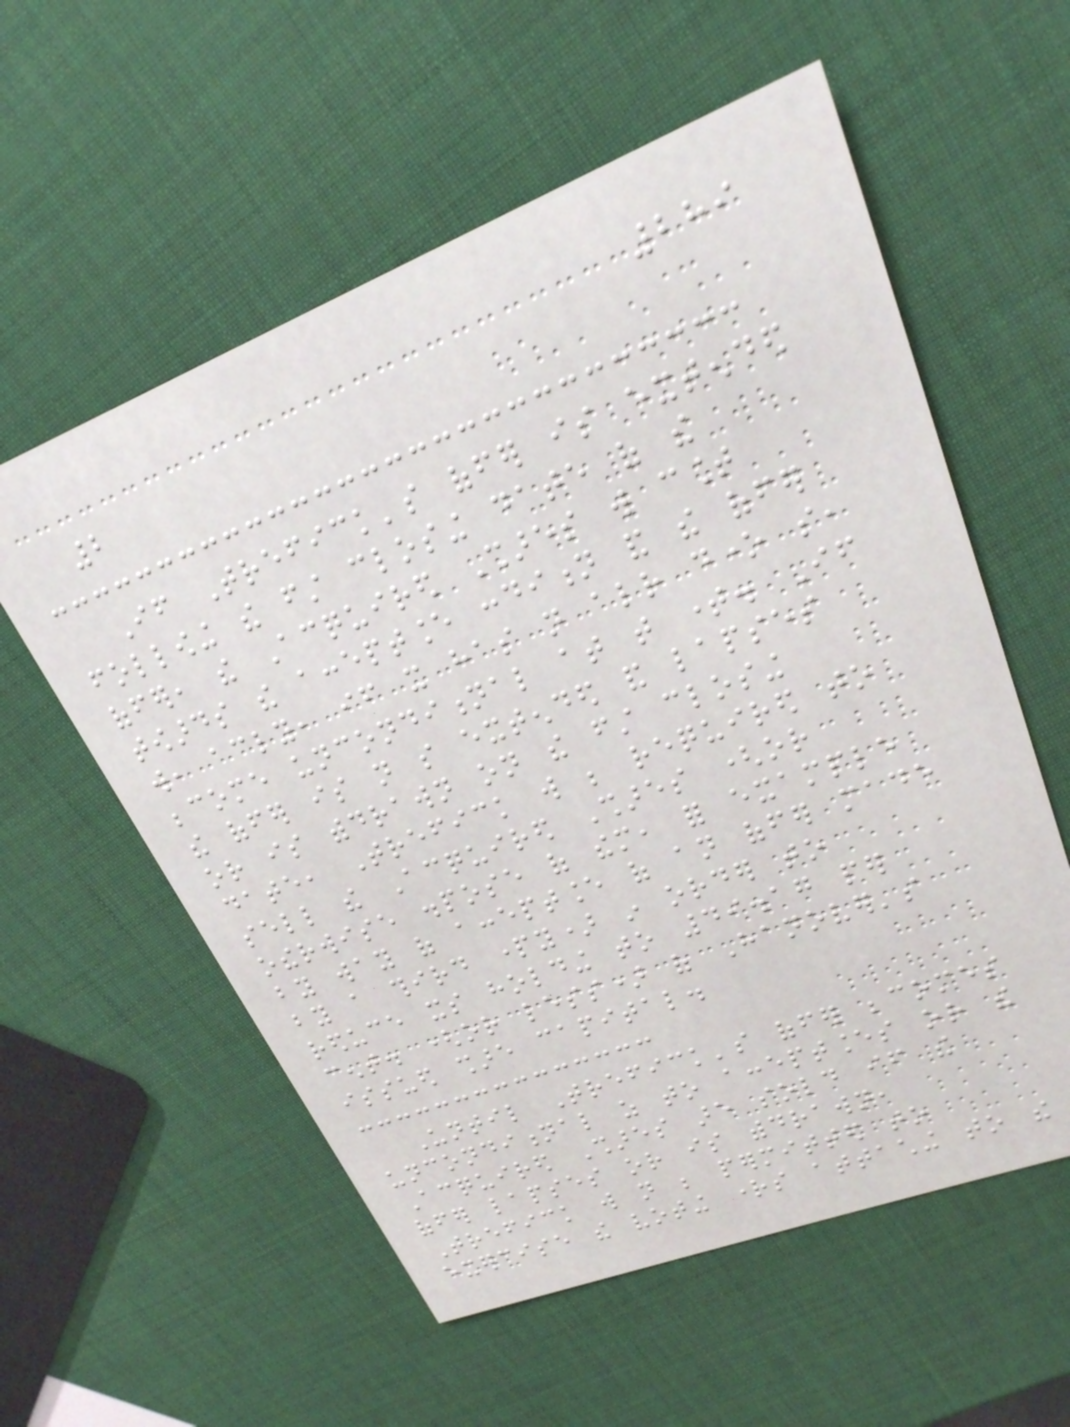289
2
If Trefick's offer is extended
following the first closing date of the
offer, the Acquired Shares will count
towards the acceptance condition and the offer
will, accordingly, if it has not already done so,
become unconditional at that time. If
the offer is not so extended and lapses
or is withdrawn on the first closing
date, Trefick will be required to
sell the Acquired Shares (or
otherwise dispose of them, for example
by way of acceptance of an offer made
by a third party) in order to
reduce its holding to 49.17 per
cent. (or less) of Hanover's
issued share capital.
Until Trefick's offer becomes
unconditional as to acceptances or the
Acquired Shares are sold if the
offer lapses or is withdrawn,
Trefick will not be permitted to
exercise the voting rights attaching to the
